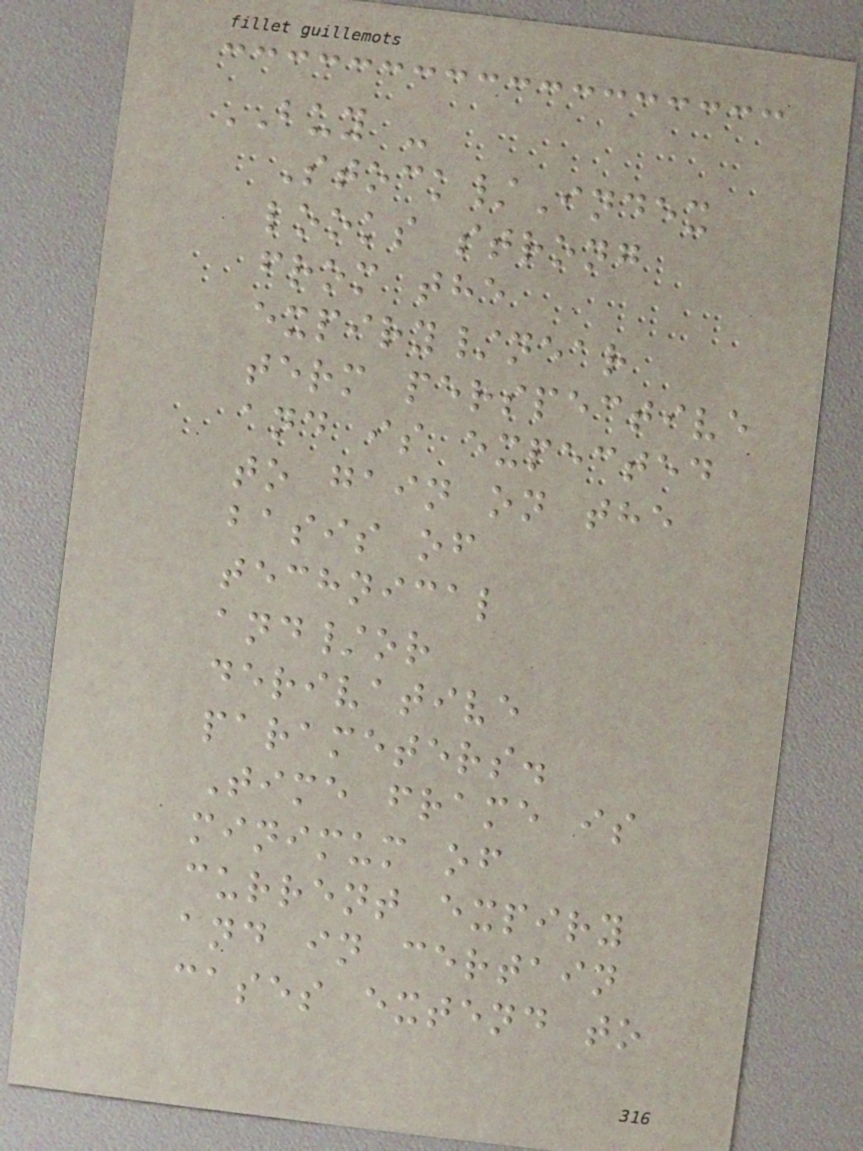BUY -
Stock/Index
looks strong
from the
expiry/near
term perspective
and is expected
to gain on the
basis of
technical
and/or
derivative
parameters.
Time frame is
minimum of
current expiry
and in certain
cases extend to
